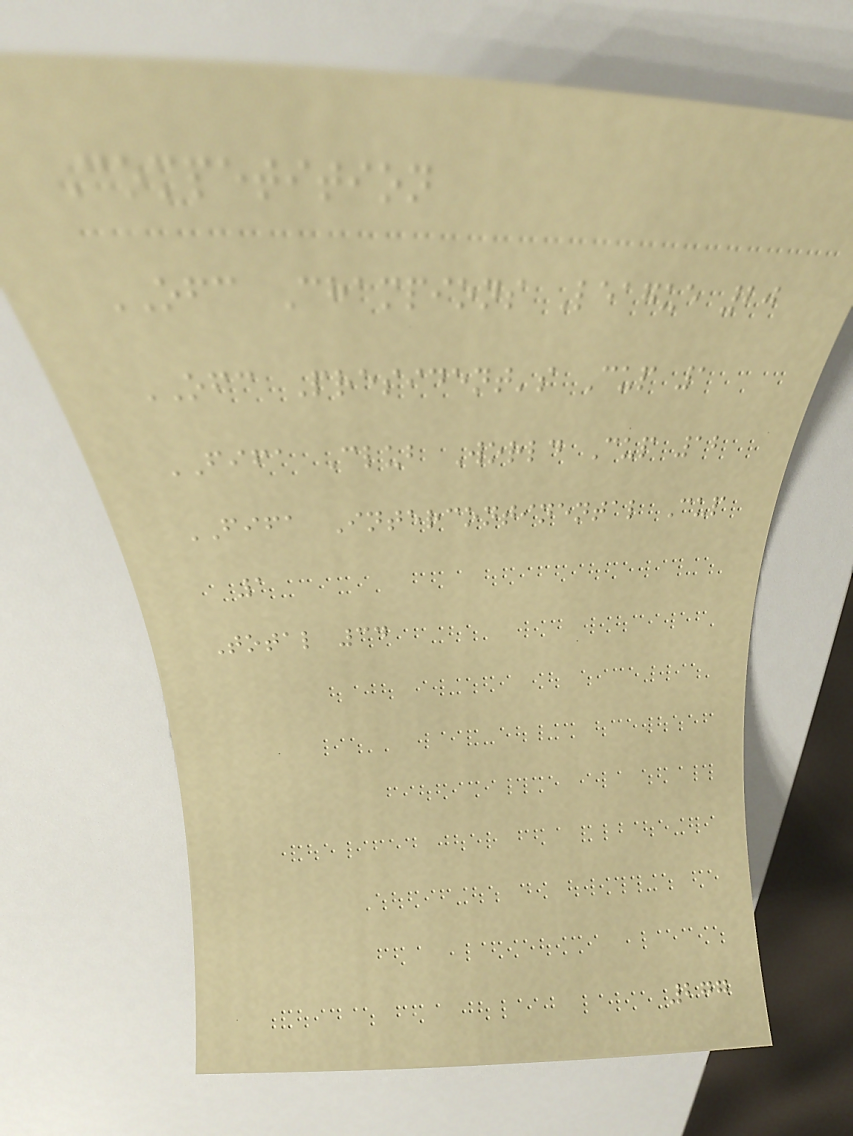Competition
OFC Champions League 20
OFC President's Cup 1
FIFA Club World Cup 12
FIFA Intercontinental Cup
1
Total 34
277
